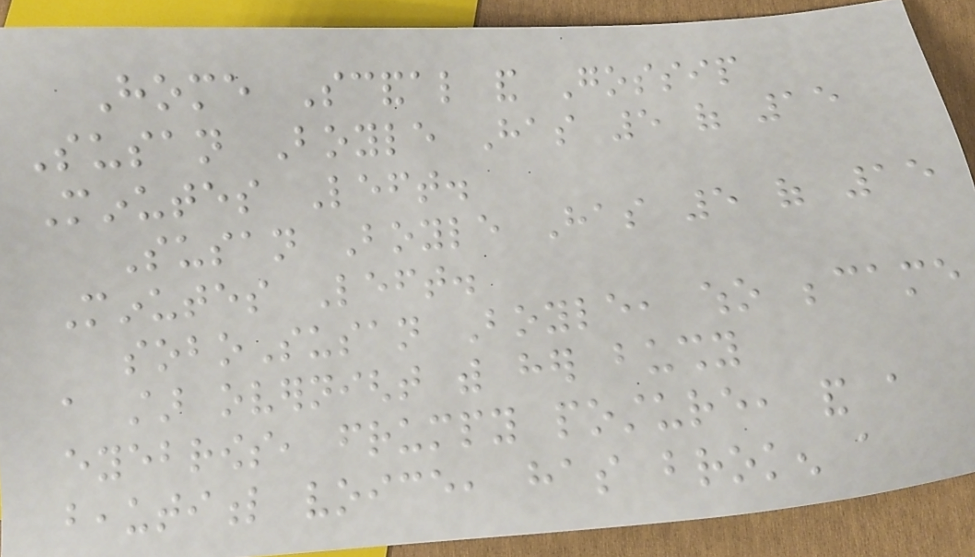Home Scandal and Gossip
Susan Boyle Has 5 of 15
Minutes Left.
Susan Boyle Has 5 of 15
Minutes Left.
soboSusan Boyle, who became
a star overnight with her bushy
eyebrows, frumpy posture, and a
beautiful voice, has broken a
